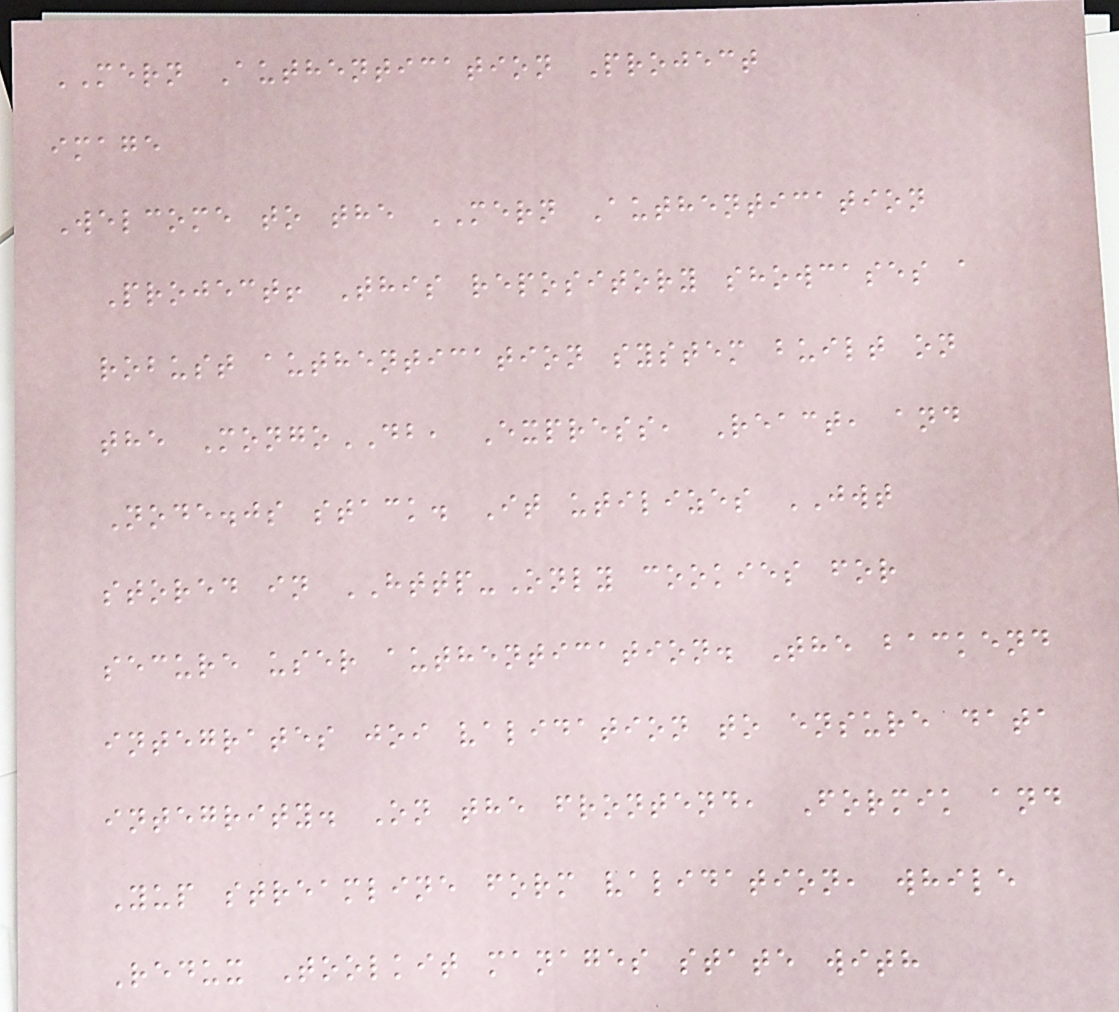MERN Authentication Project
image
Welcome to the MERN Authentication
Project! This repository showcases a
robust authentication system built on
the MongoDB, Express, React, and
Node.js stack. It utilizes JWT
stored in HTTP-Only cookies for
secure user authentication. The backend
integrates joi validation to ensure data
integrity. On the frontend, Formik and
Yup streamline form validation, while
Redux Toolkit manages state with
